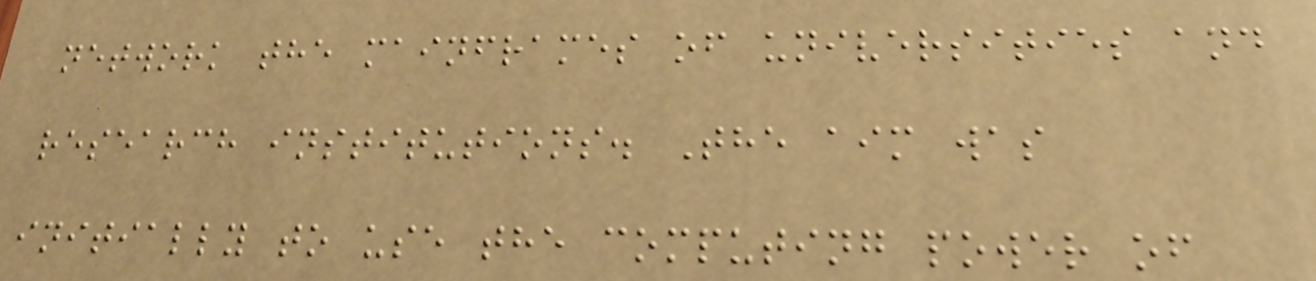network the mainframes of universities and
research institutions. The aim was
initially to use the computing power of
